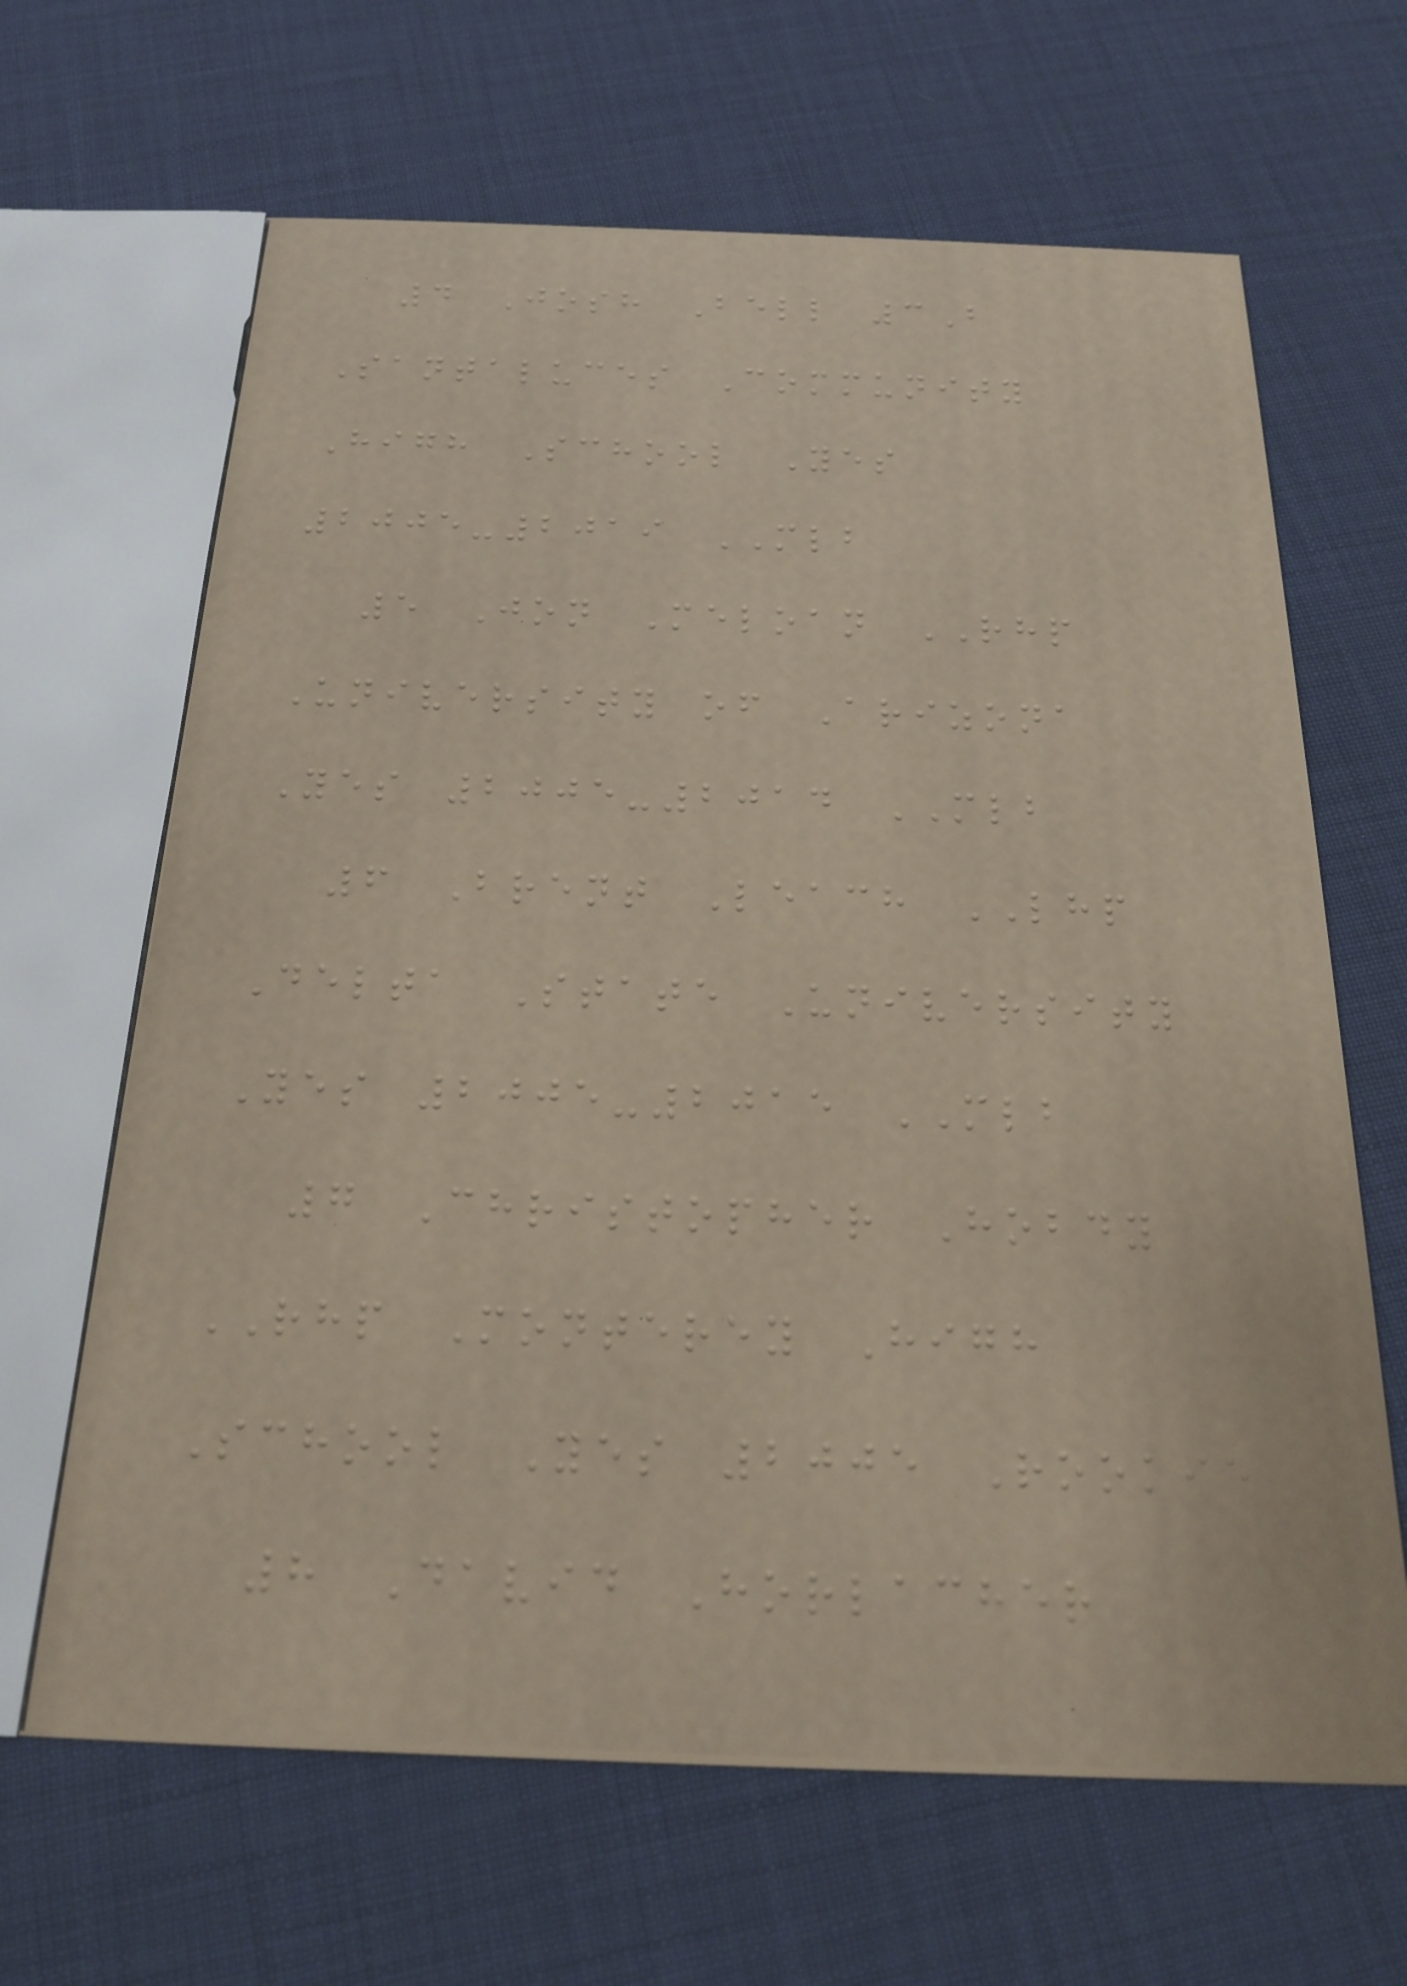4 Josh Bell 3B
Santaluces Community
High School Yes
2005-2019 MLB
5 Jon Meloan RHP
University of Arizona
Yes 2005-2014 MLB
6 Brent Leach LHP
Delta State University
Yes 2005-2015 MLB
7 Christopher Hobdy
RHP Monterey High
School Yes 2005 Rookie
8 David Horlacher
